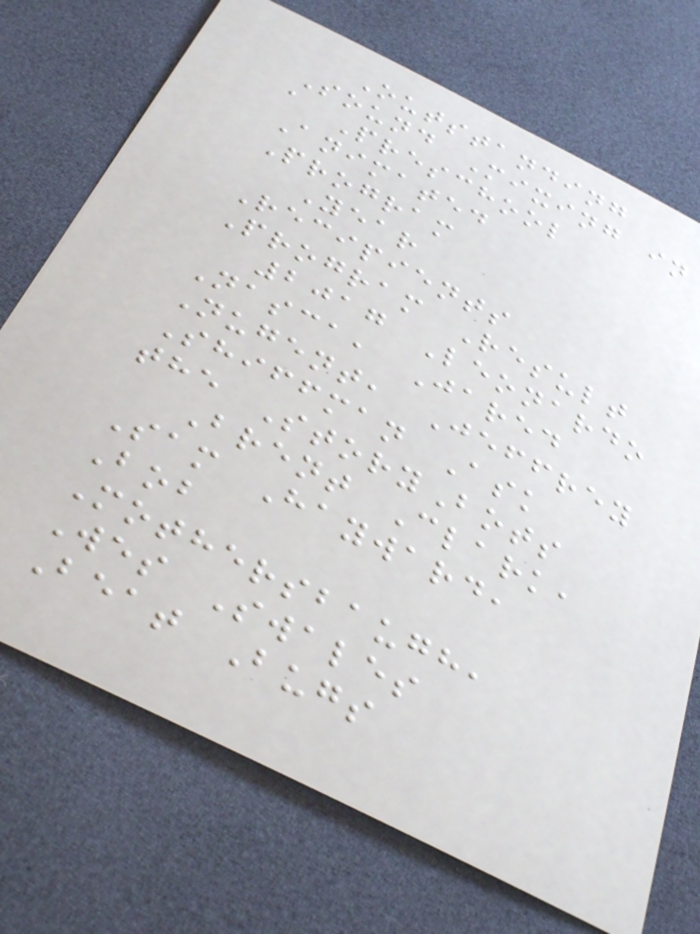Outstanding
Sound Mixing in
a Preschool
Animated
Program
Year
Recipients
Program Result
2017 Leonardo
Nasca, Jared
Nugent, Jeffrey
Shiffman Ask
the StoryBots
Brent Clark,
Sam Hayward,
Bob
Mothersbaugh,
Wes Swales
Beat Bugs
